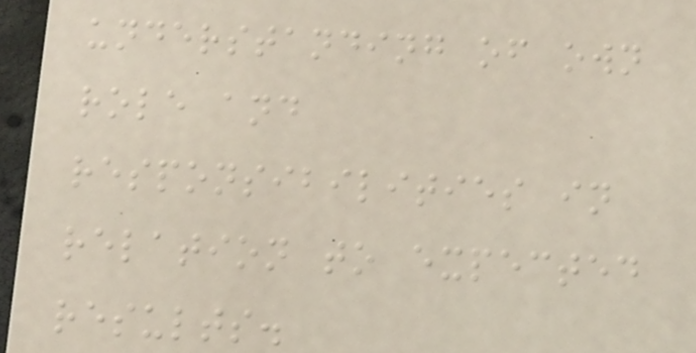understanding of own
role and
responsibilities in
relation to expected
results.
